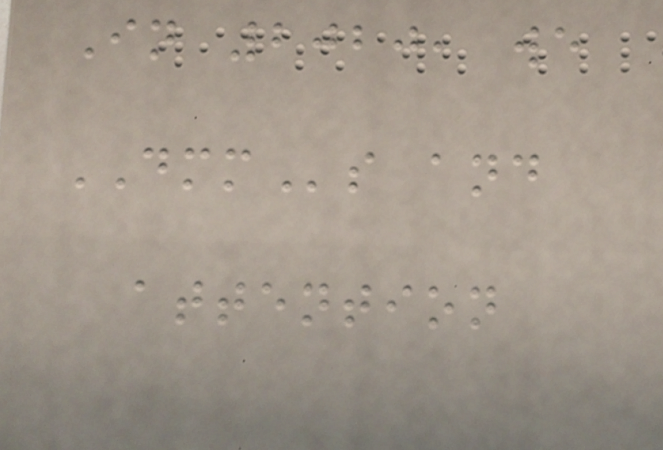In 2020, we
DMMs and
attention
